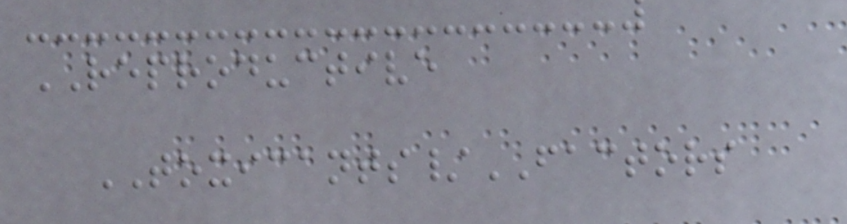REPRODUCTIVE
TOXICANTS/FACTORS
